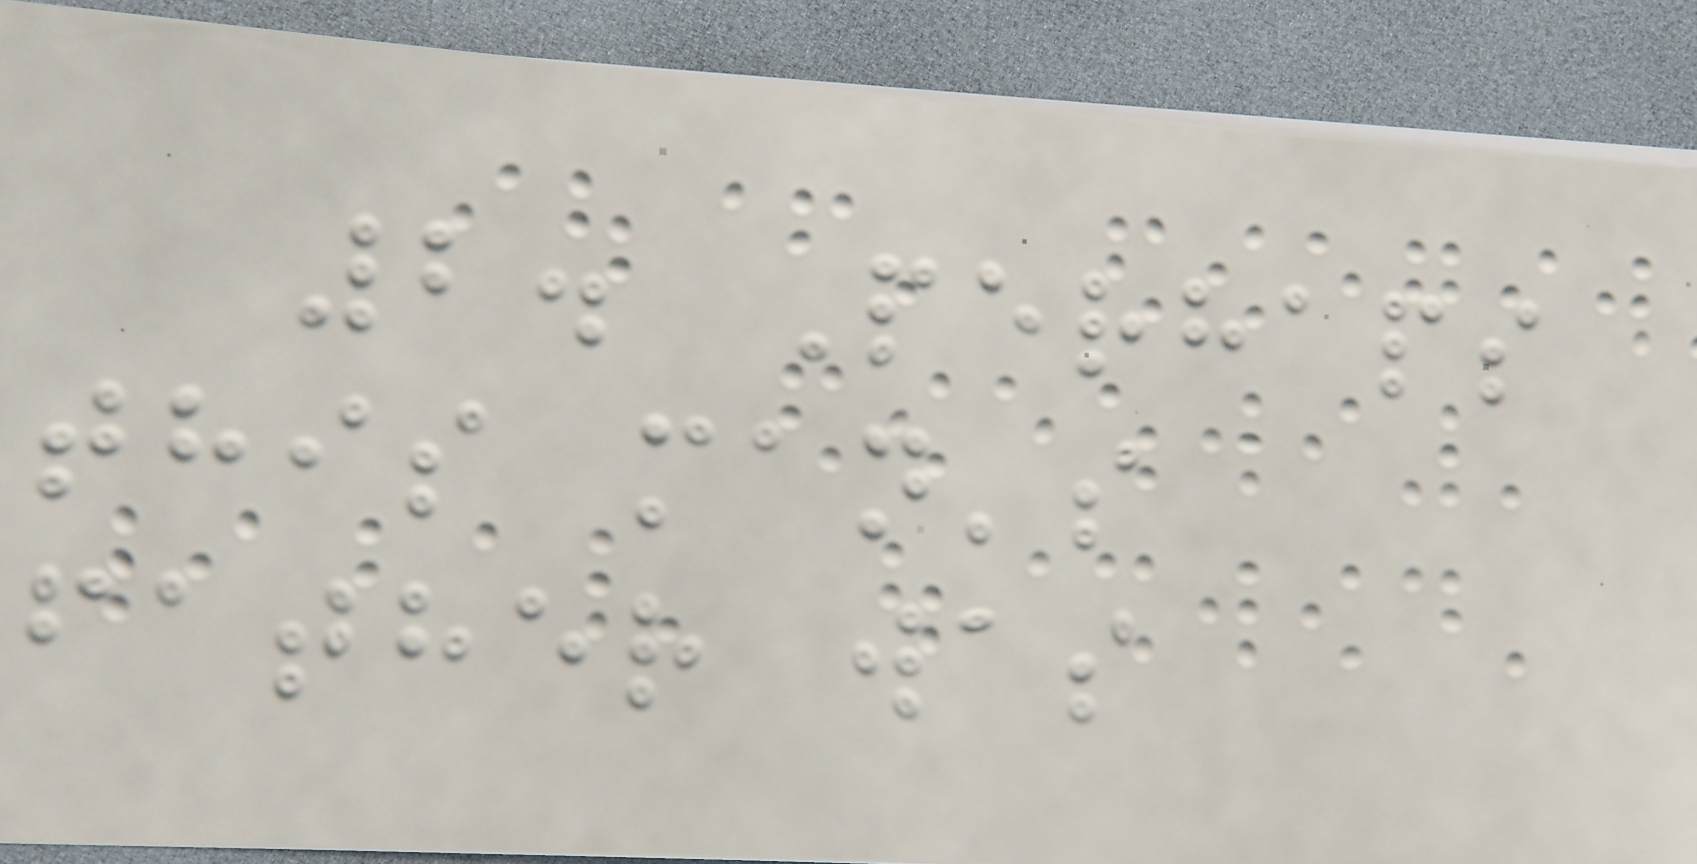2. Perhaps
this man's
father was
